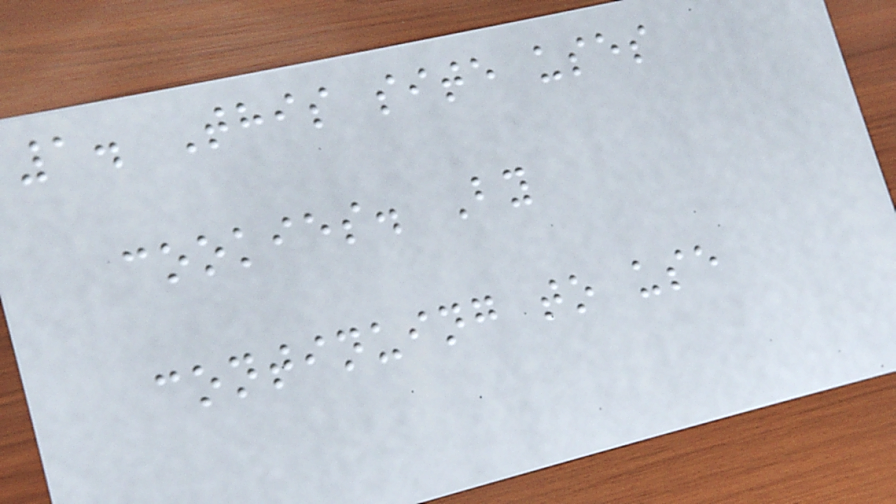1. This site uses
cookies. By
continuing to use
